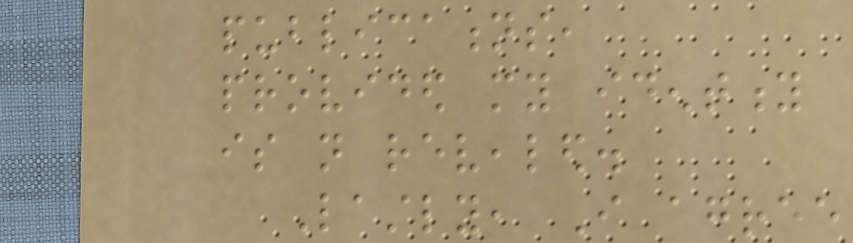publications,
provided my identity
is not revealed.
Lastly, I agree
